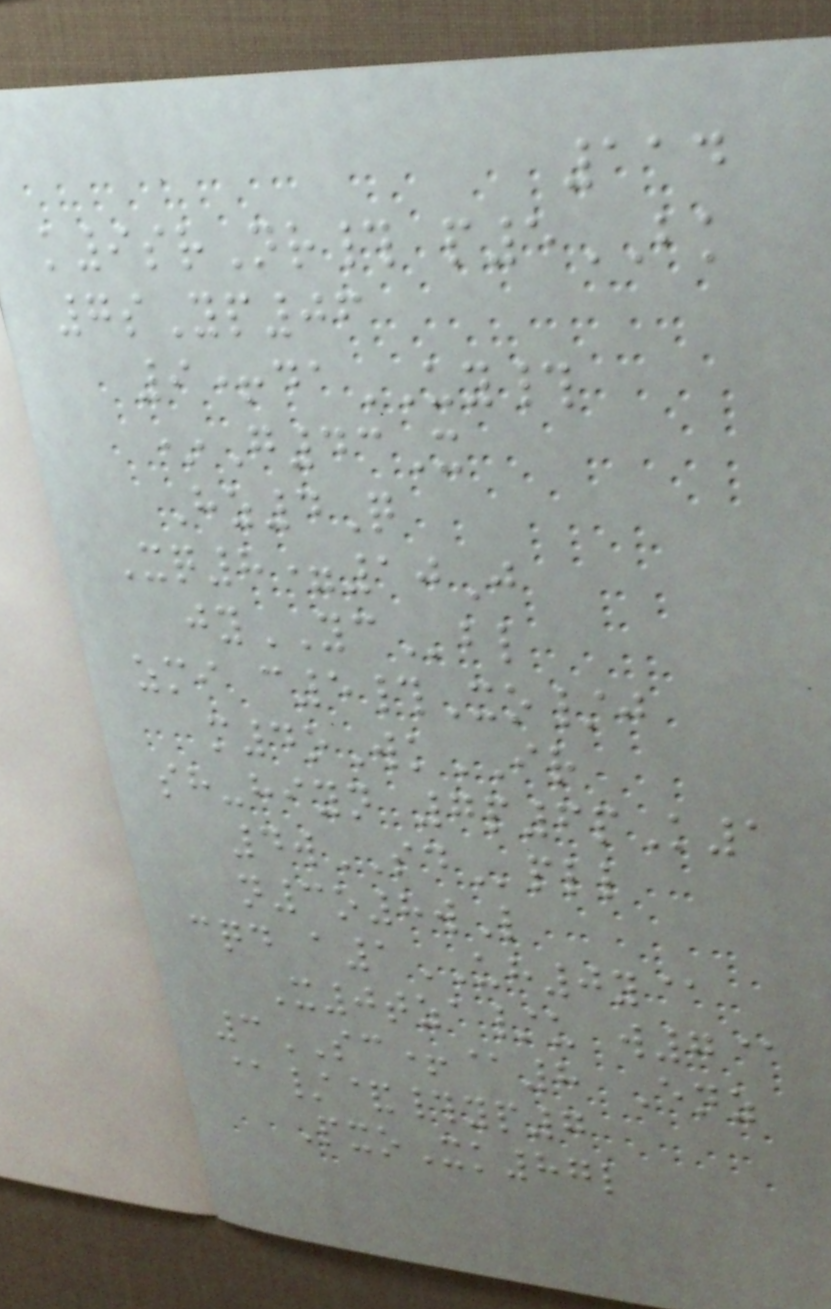114
k9srNr# p5BK
7sYp06
9+daUY#
*G43X
Hz4Q
Xq8=10J
jyYCbl
zmi c5#Xo/j
m4oWkIR
sh-hiyn 7p6pK1
4wSDpll
n3o8wL
cqd a1UH0y@
X0tza/u w7@
3SC+@8 Enz
@/&#yp7
PxoXk87l
